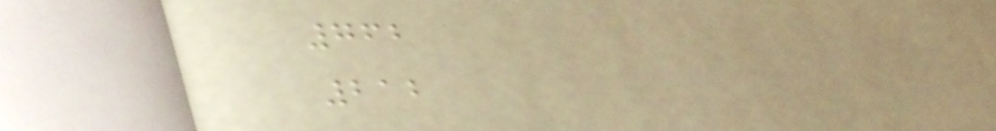762
212
